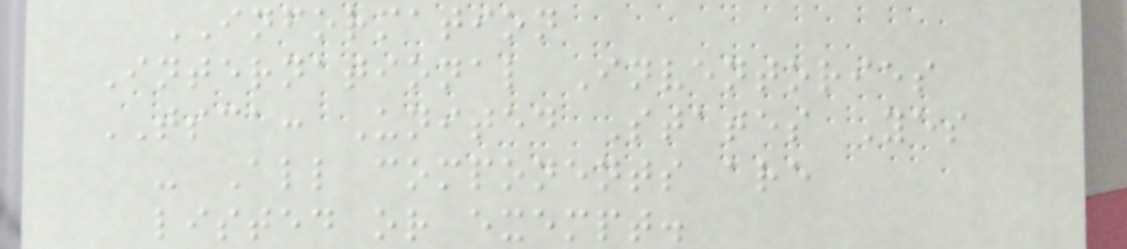INFORMATION
International Inventories
TSCA: United States Yes
- All components are
listed or exempt.
